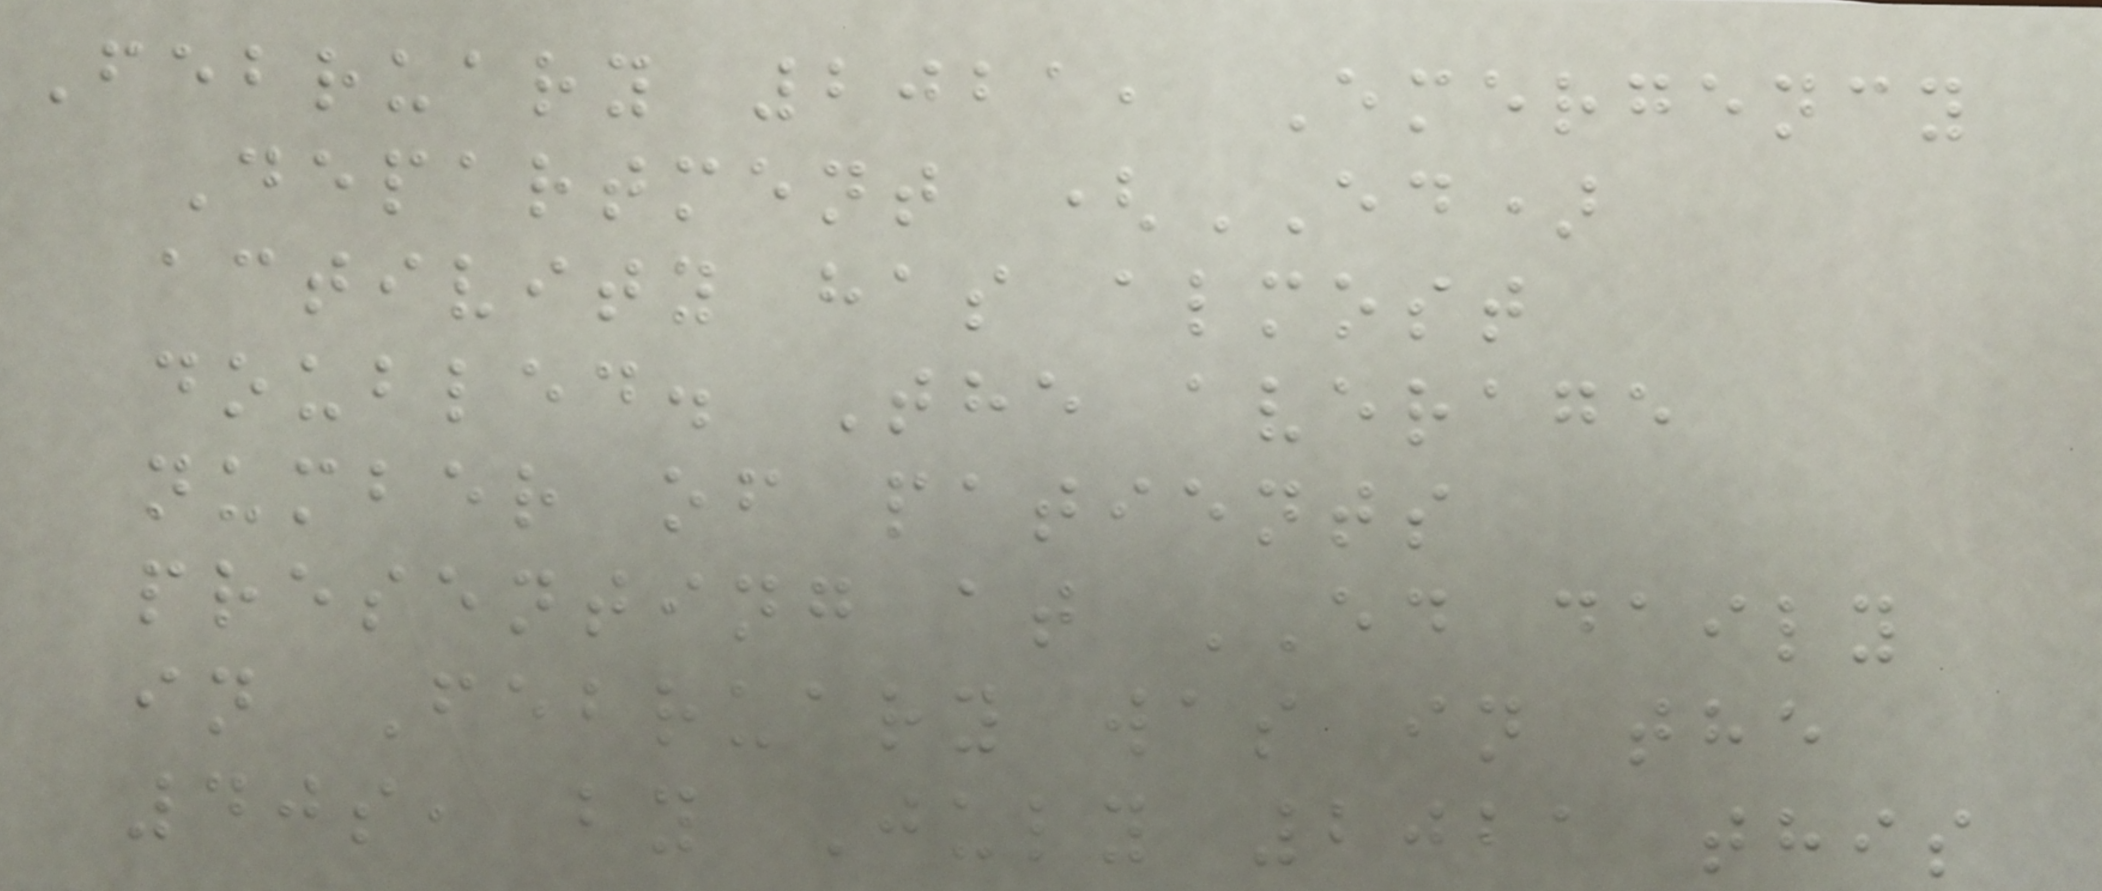February 2021, Emergency
Department (ED)
activity has almost
doubled. The average
number of patients
presenting at ED daily
in February was in the
40s, by July 2021 this
